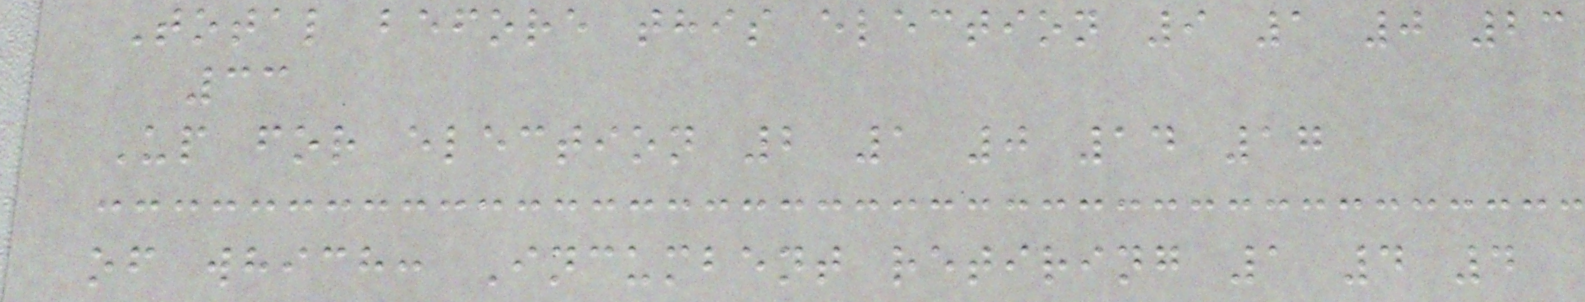Total before this election 9 1 0 23
33
Up for election 2 1 0 14 17
of which: Incumbent retiring 1 4 4
